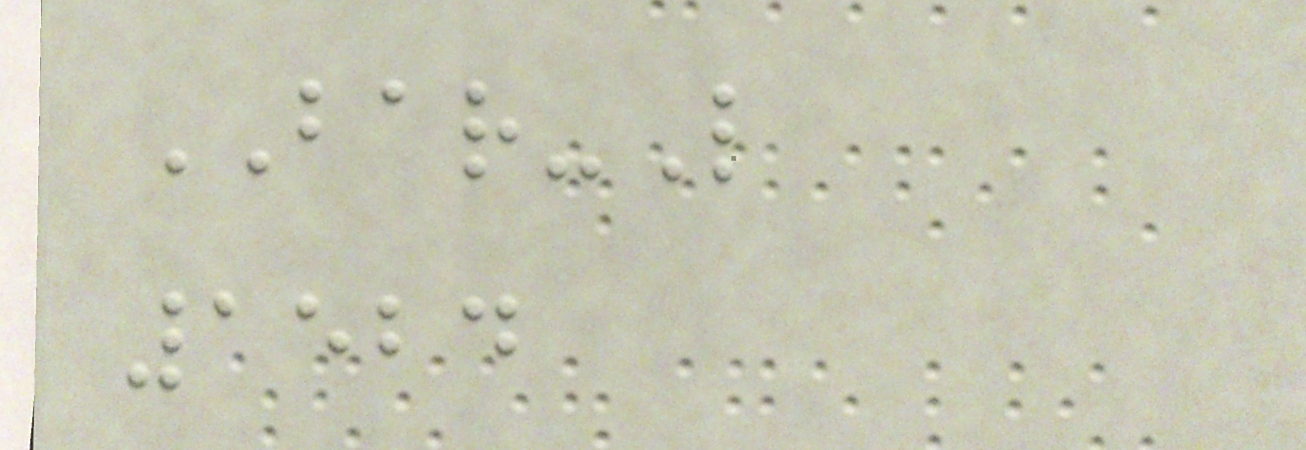BAR-L
1524
